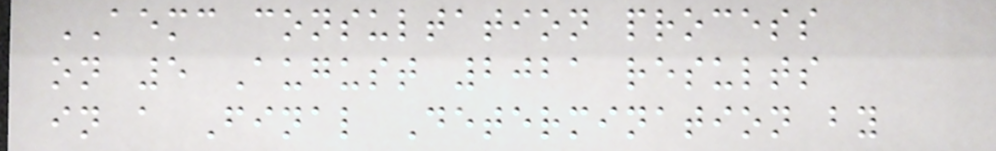AEMC consultation process
on 5 August 2021 results
in a Final Determination by
